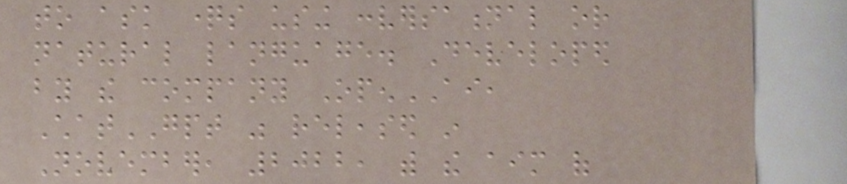to ask questions using conversational or
natural language. Developed
by the company OpenAI,
ChatGPT was released in
November, 2022, with the aim of
